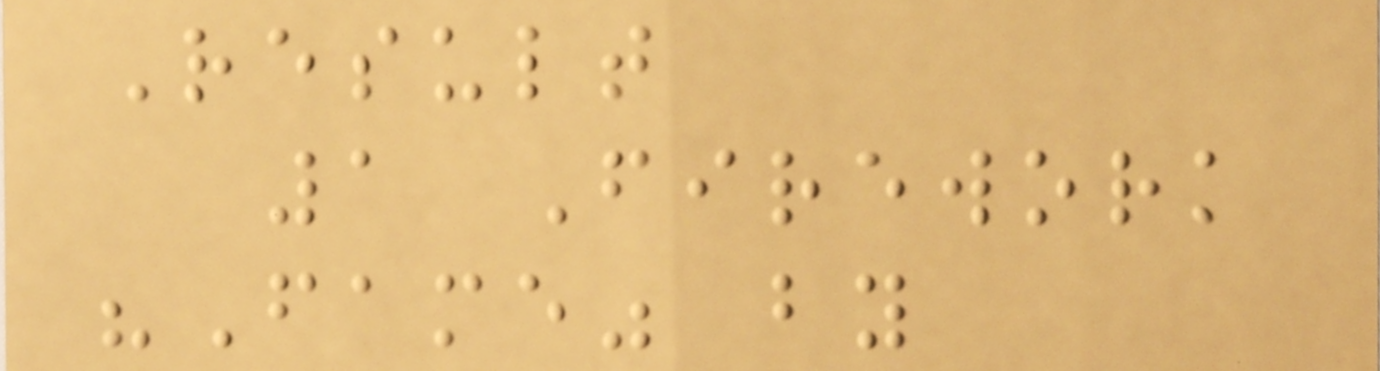Result
1 Firework
"Fame" by
